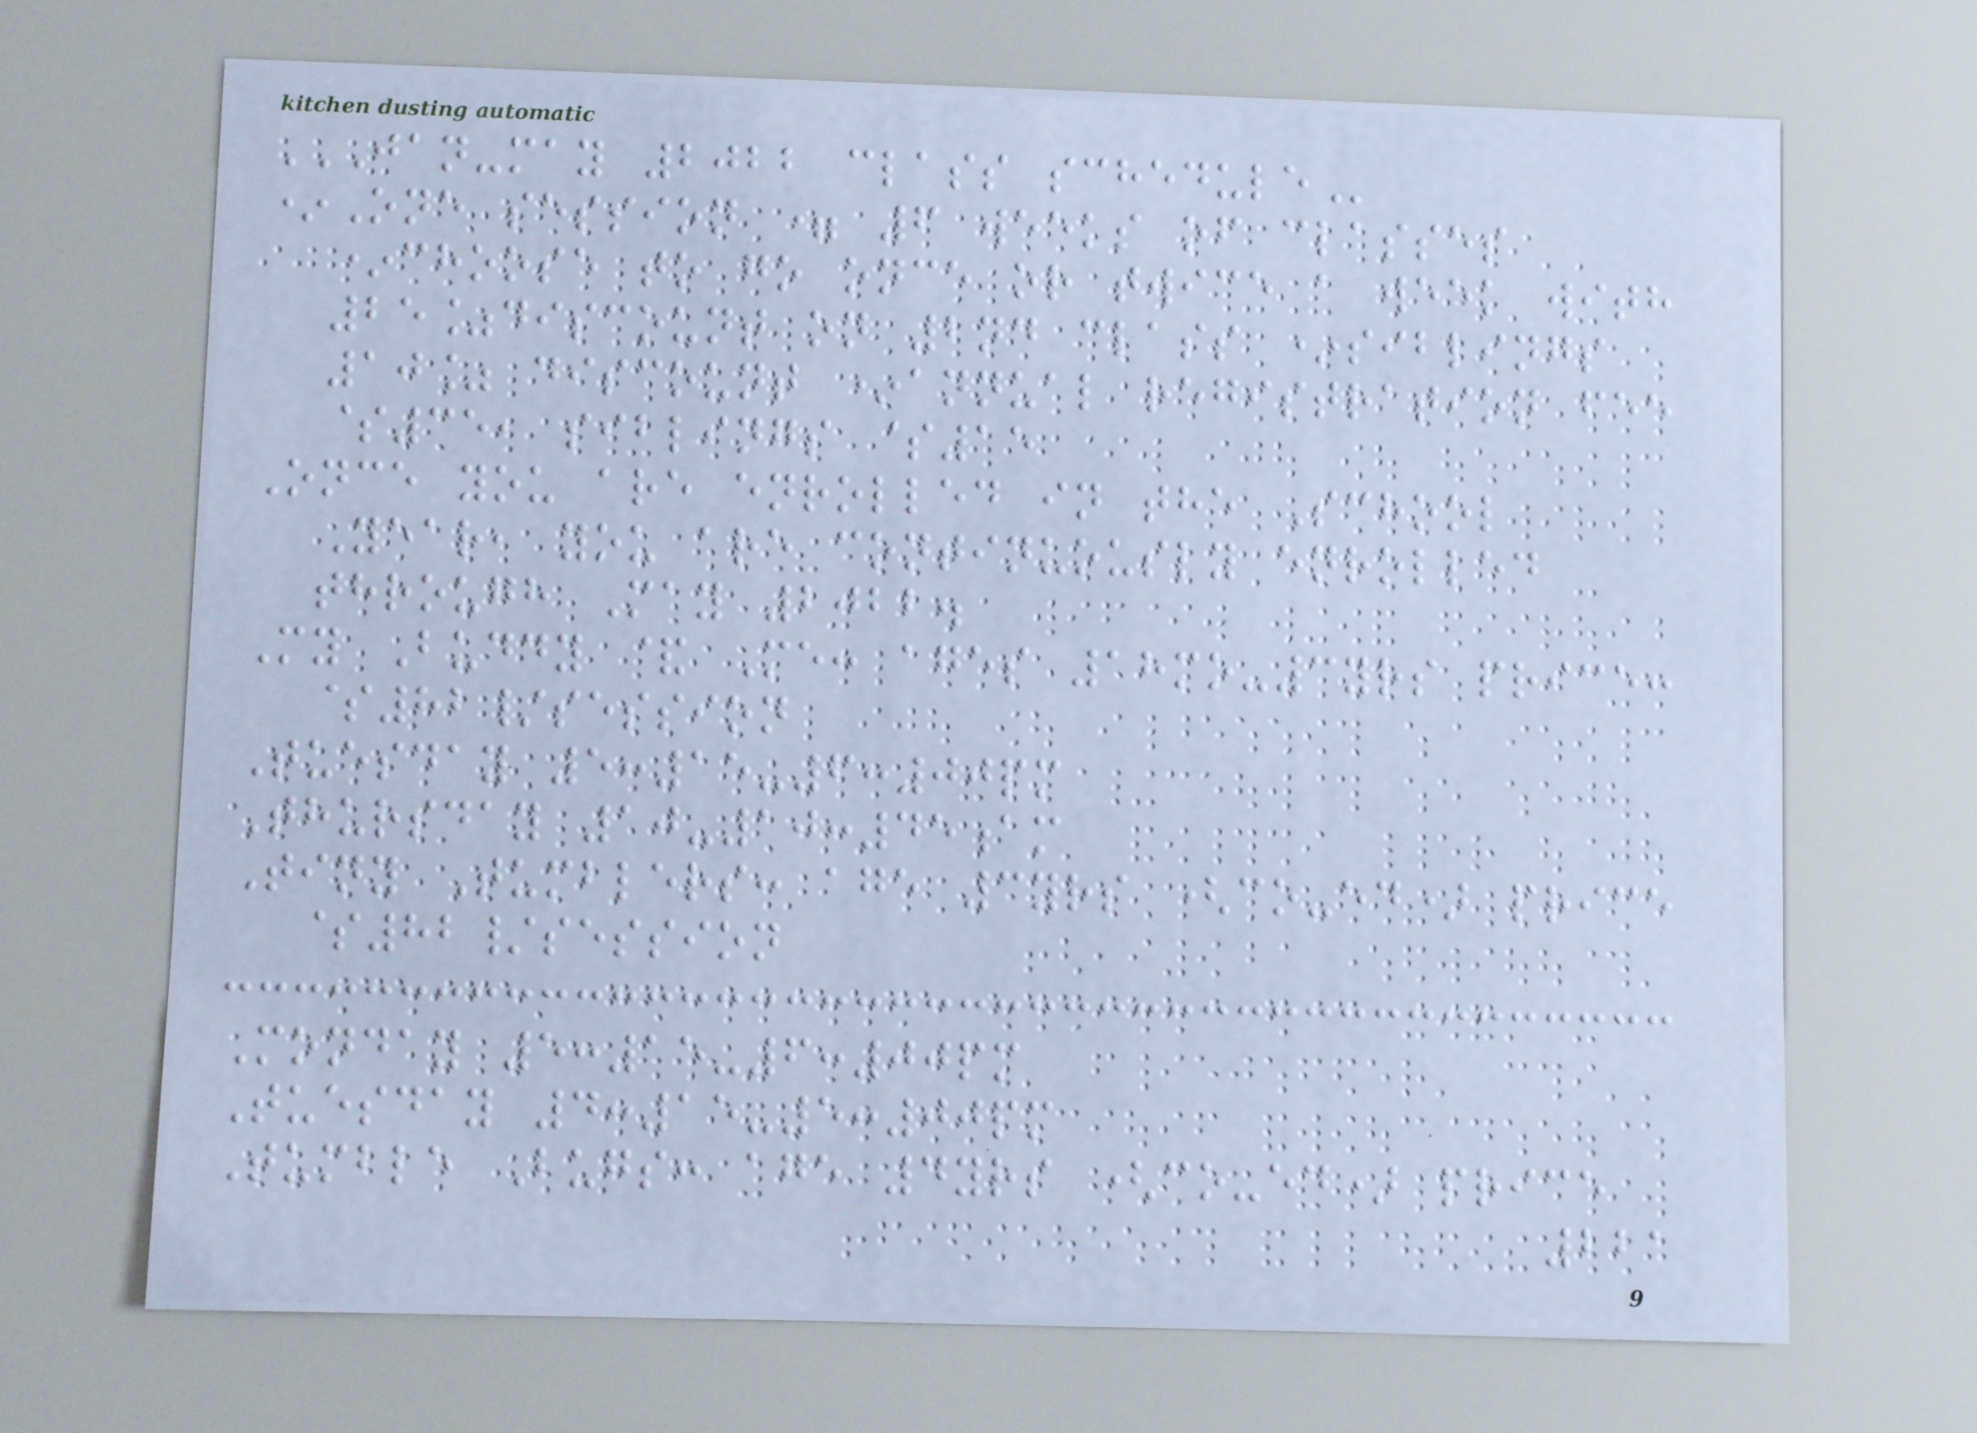JAN-MAY 2022 CLASS SCHEDULE
*One session = 6 weeks of classes
*choose to go once or twice a week with
25%discount on 2nd class *siblings
10% discount *annual registration fee
$35, siblings $15
Once you are enrolled in the School
Year, you are continuously enrolled
through May 2022.
My Buddy & Me: ages 18mo-3yrs price:
$82/session
Tuesday 5:15-6:00pm
Thursday 10-10:45am
Tiny Tumblers: age 3yrs (co-ed) price
$82/session
Monday 5:15-6:00pm
Tuesday 4:15-5:00pm
Tumble Bugs: age 4yrs (co-ed) price
221
